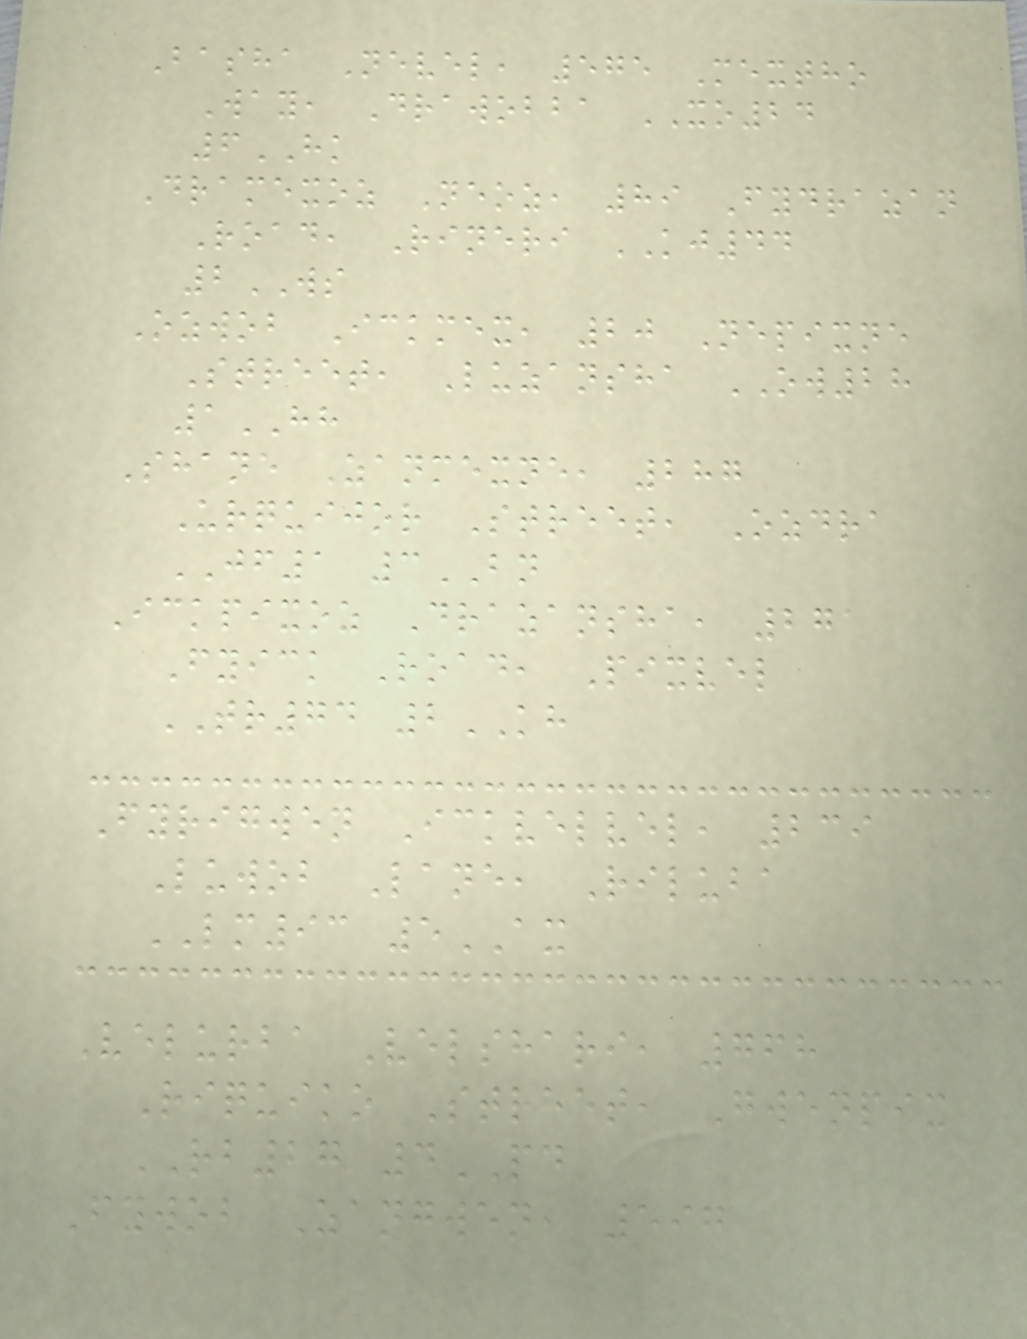Basha Nevel, 575 Mextho
Way, Drawobba XO24
6HK
Dramexoz Neoz, 89 Fydrazan
Road, Rineri KJ44
2WS
Ozwob Ickmex, 20 Nepixne
Street, Luzansha OW28
1HH
Shane Zanmexne, 287
Urquijor Street, Ozdra
JF1 3BN
Ickpixoz Drazansha, 271
Fyick Road, Pixvel
TR74 2KH
Fyrigwen Ickvelvel, 239
Luwob Lane, Riluba
LM93 5AX
Velurba Velshari, 768
Riquiko Street, Gwenpix
RB27 4PD
Fywob Zangwen, 597
